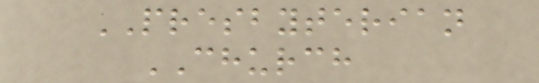PRESBYTERIAN
CHURCH
